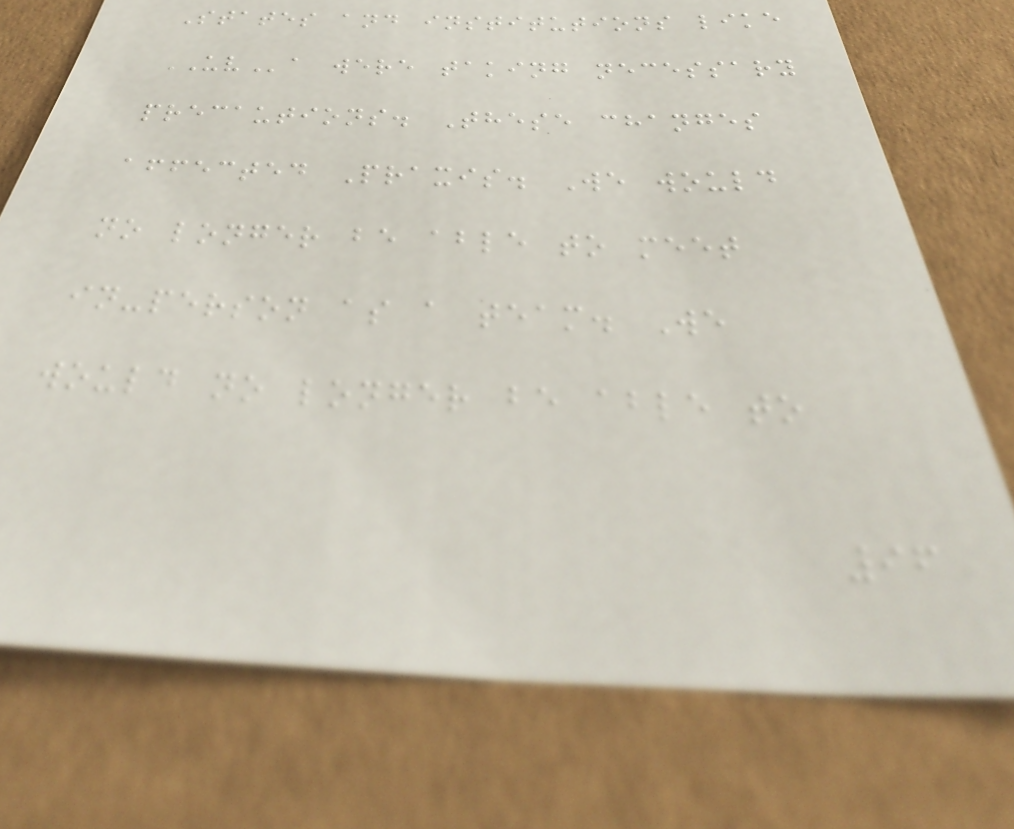States and institutions like
UVa were taking necessary
precautions. These changes
affected Praxis. We would
no longer be able to meet
in-person as a team. We
would no longer be able to
96
